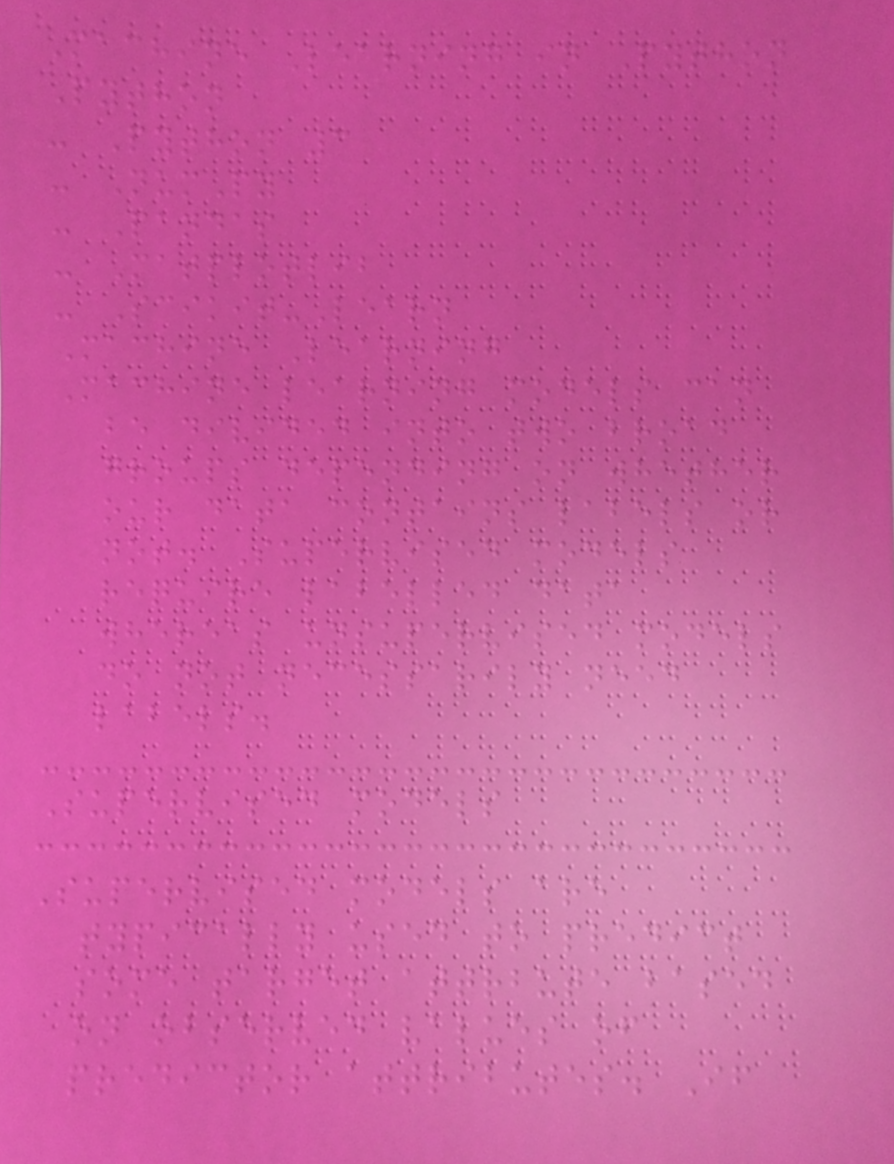Machine Learning in Python
Python
- Python 3
- NumPy
- Pandas
- Matplotlib
- Scikit-Learn
Machine Learning
Machine learning models can
be divided into two broad
groups depending on whether
our data contains labels or
not. Supervised models
require labelled data
whereas unsupervised models
do not necessarily need
labels.
Supervised models
Supervised models are
typically used to predict
some target attrbute based
on observed values of
predictor attributes. If
